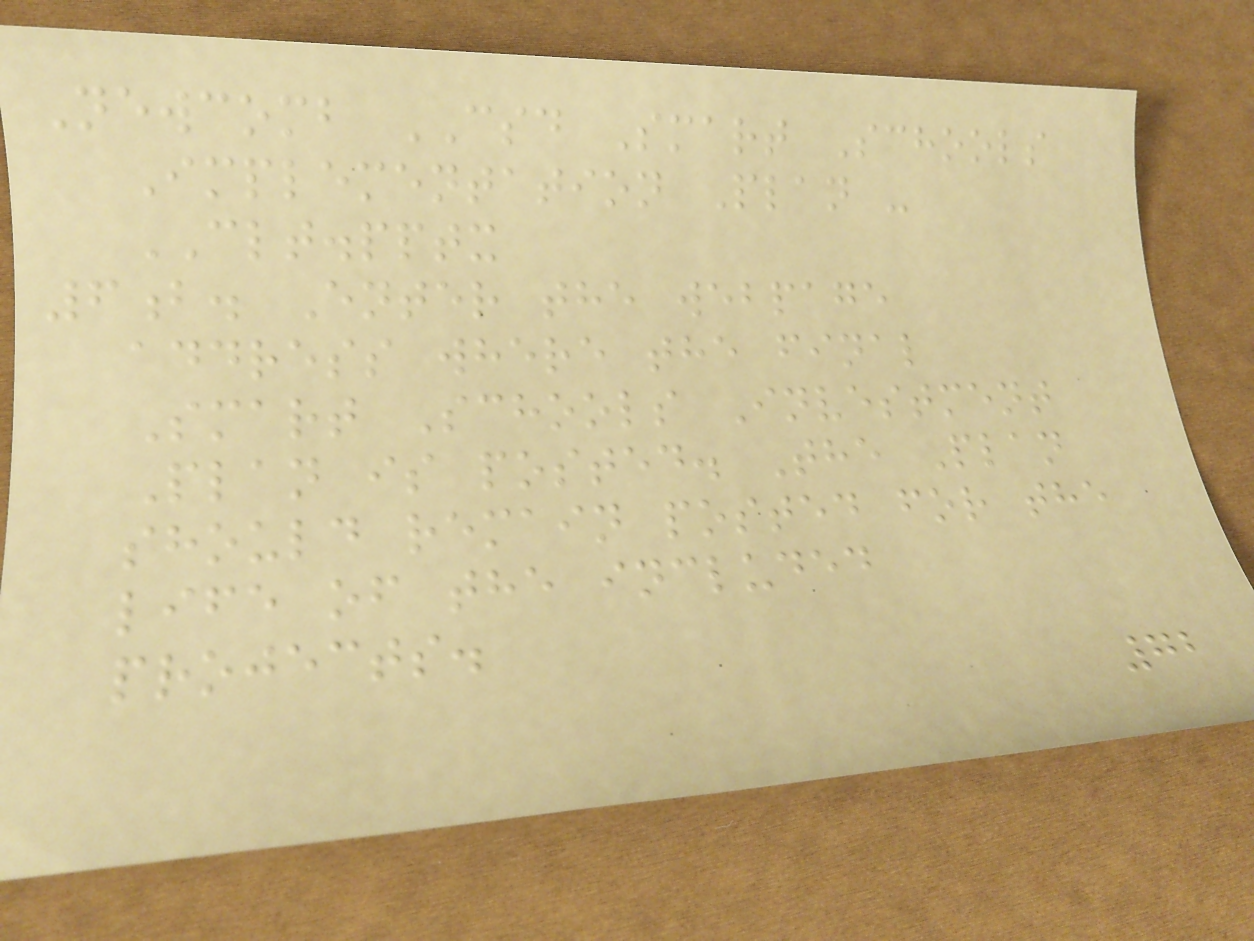Newcomb CSD Smart Schools
Implementation Plan -
CLT.pptx
6b. Enter the webpage
address where the final
Smart Schools Investment
Plan is posted. The Plan
should remain posted for the
life of the included
projects.
72
